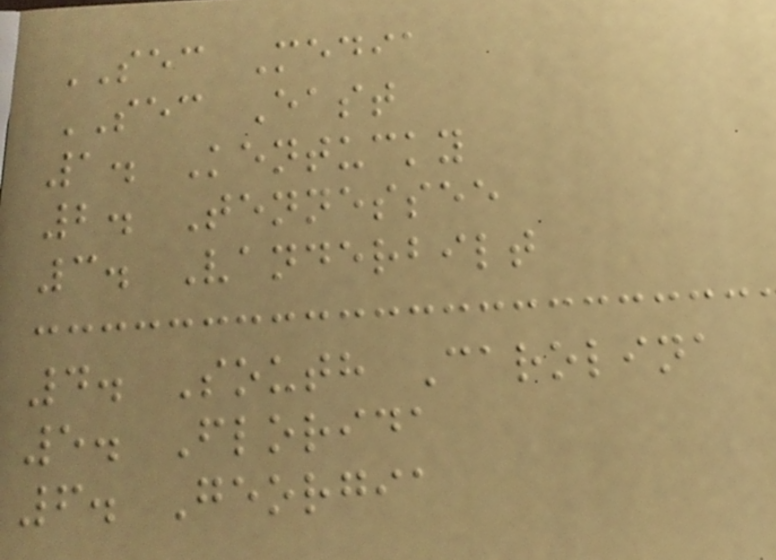SEC Media
SEC East
1. Kentucky
2. Tennessee
3. Vanderbilt
4. South Carolina
5. Florida
6. Georgia
